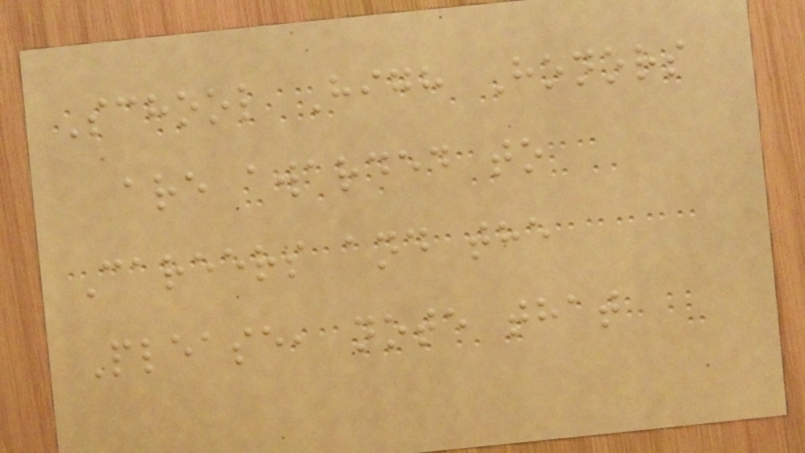School High Honors
are awarded to
Careers and the
Please, note that
